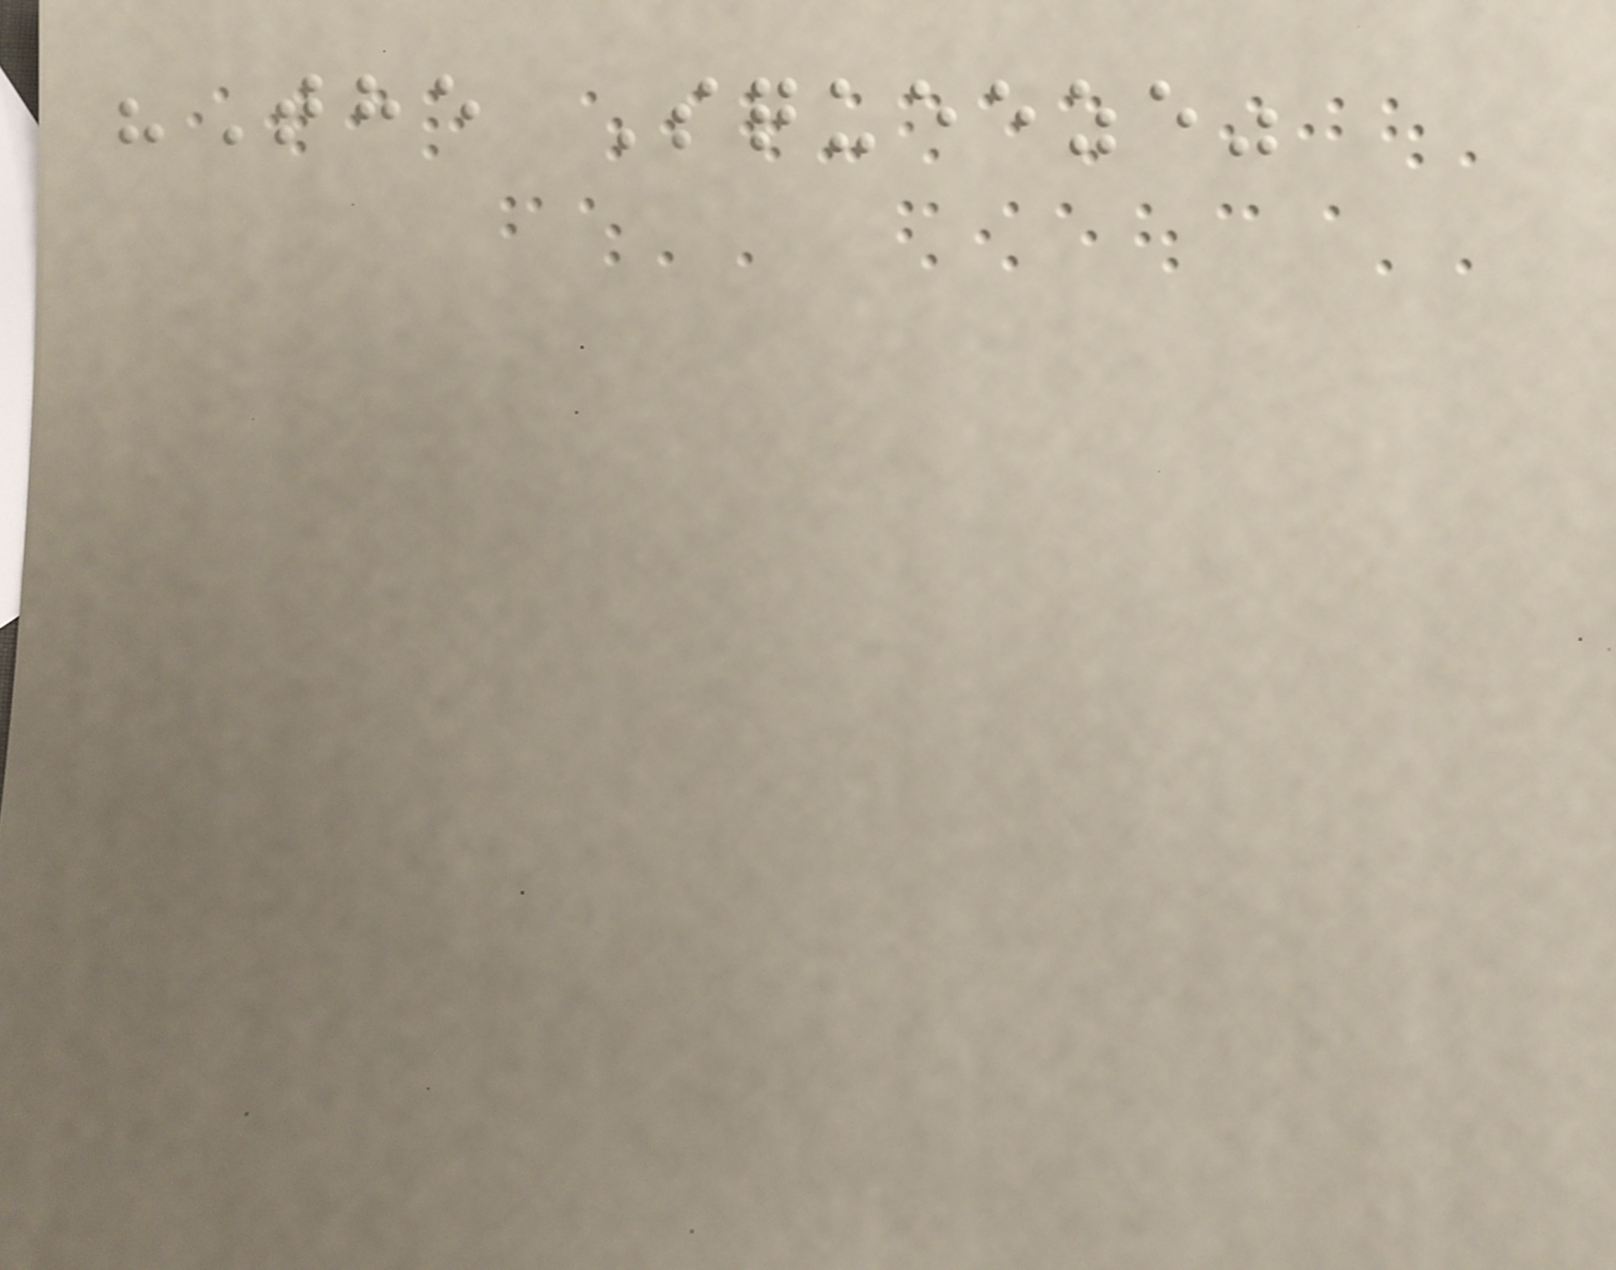"The Squeeze"
